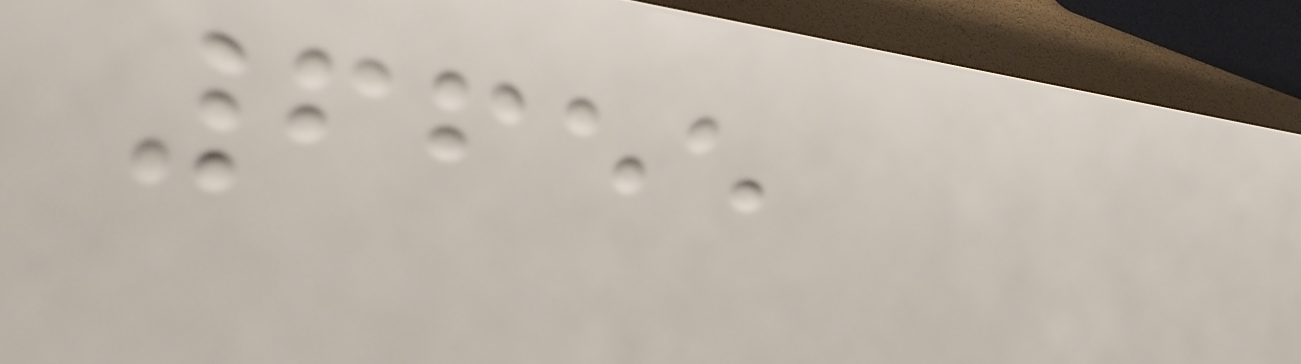6655
